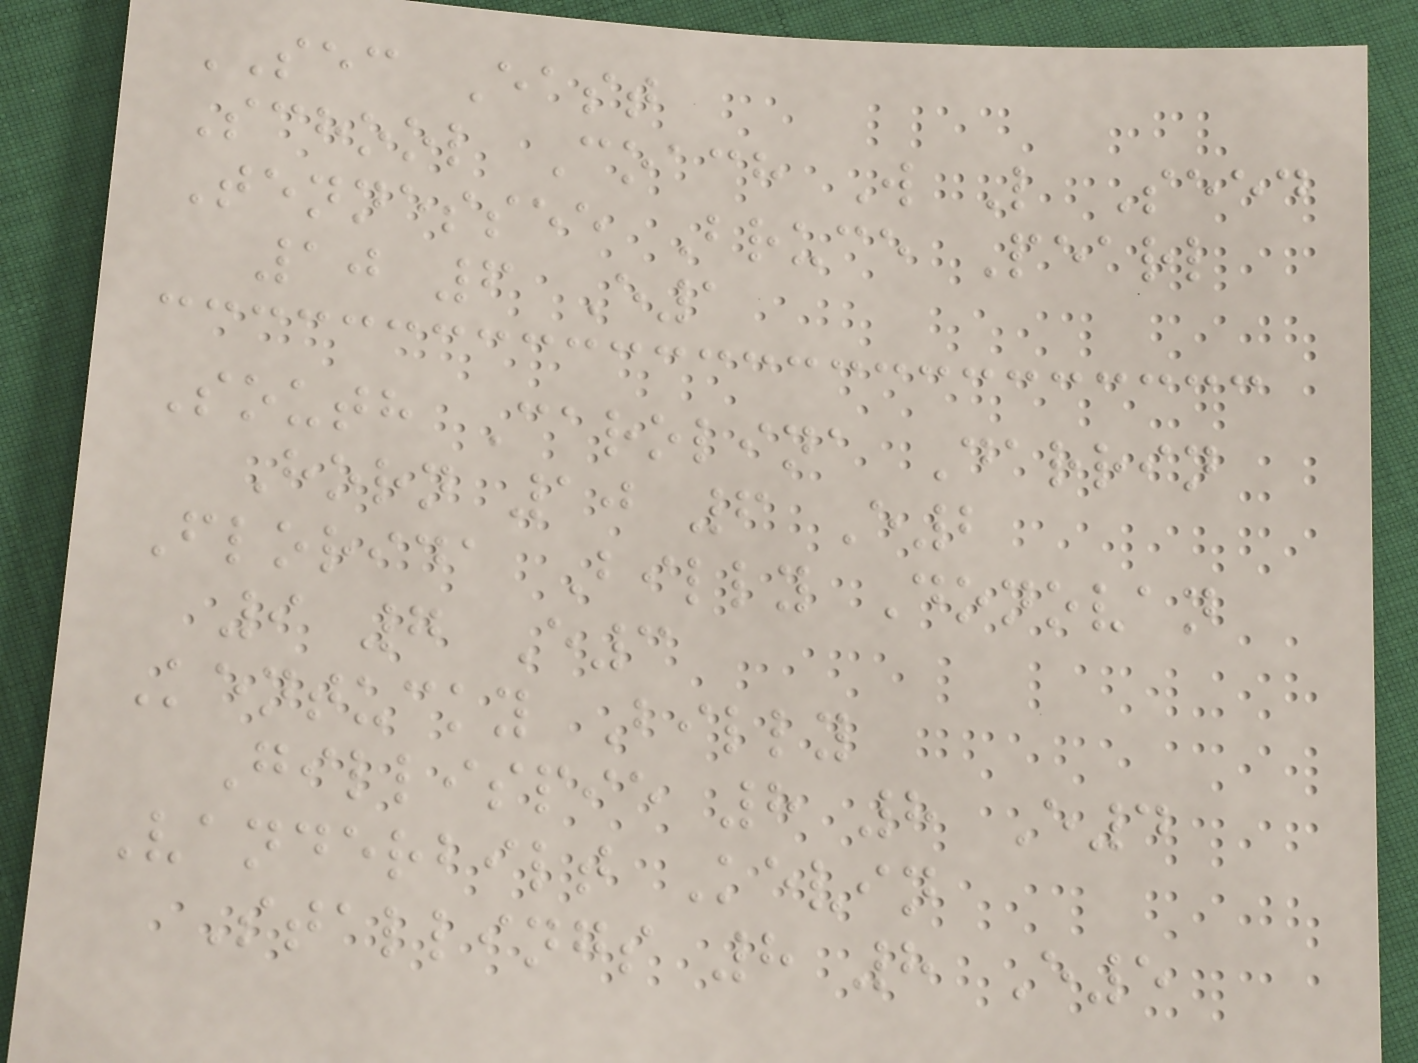SEC East
School Coach W L Seed
Tennessee Bruce Pearl
10 6 E1
South Carolina Darrin
Horn 10 6 E2
Florida Billy Donovan
9 7 E3
Kentucky Billy
Gillispie 8 8 E4
Vanderbilt Kevin
Stallings 8 8 E5
